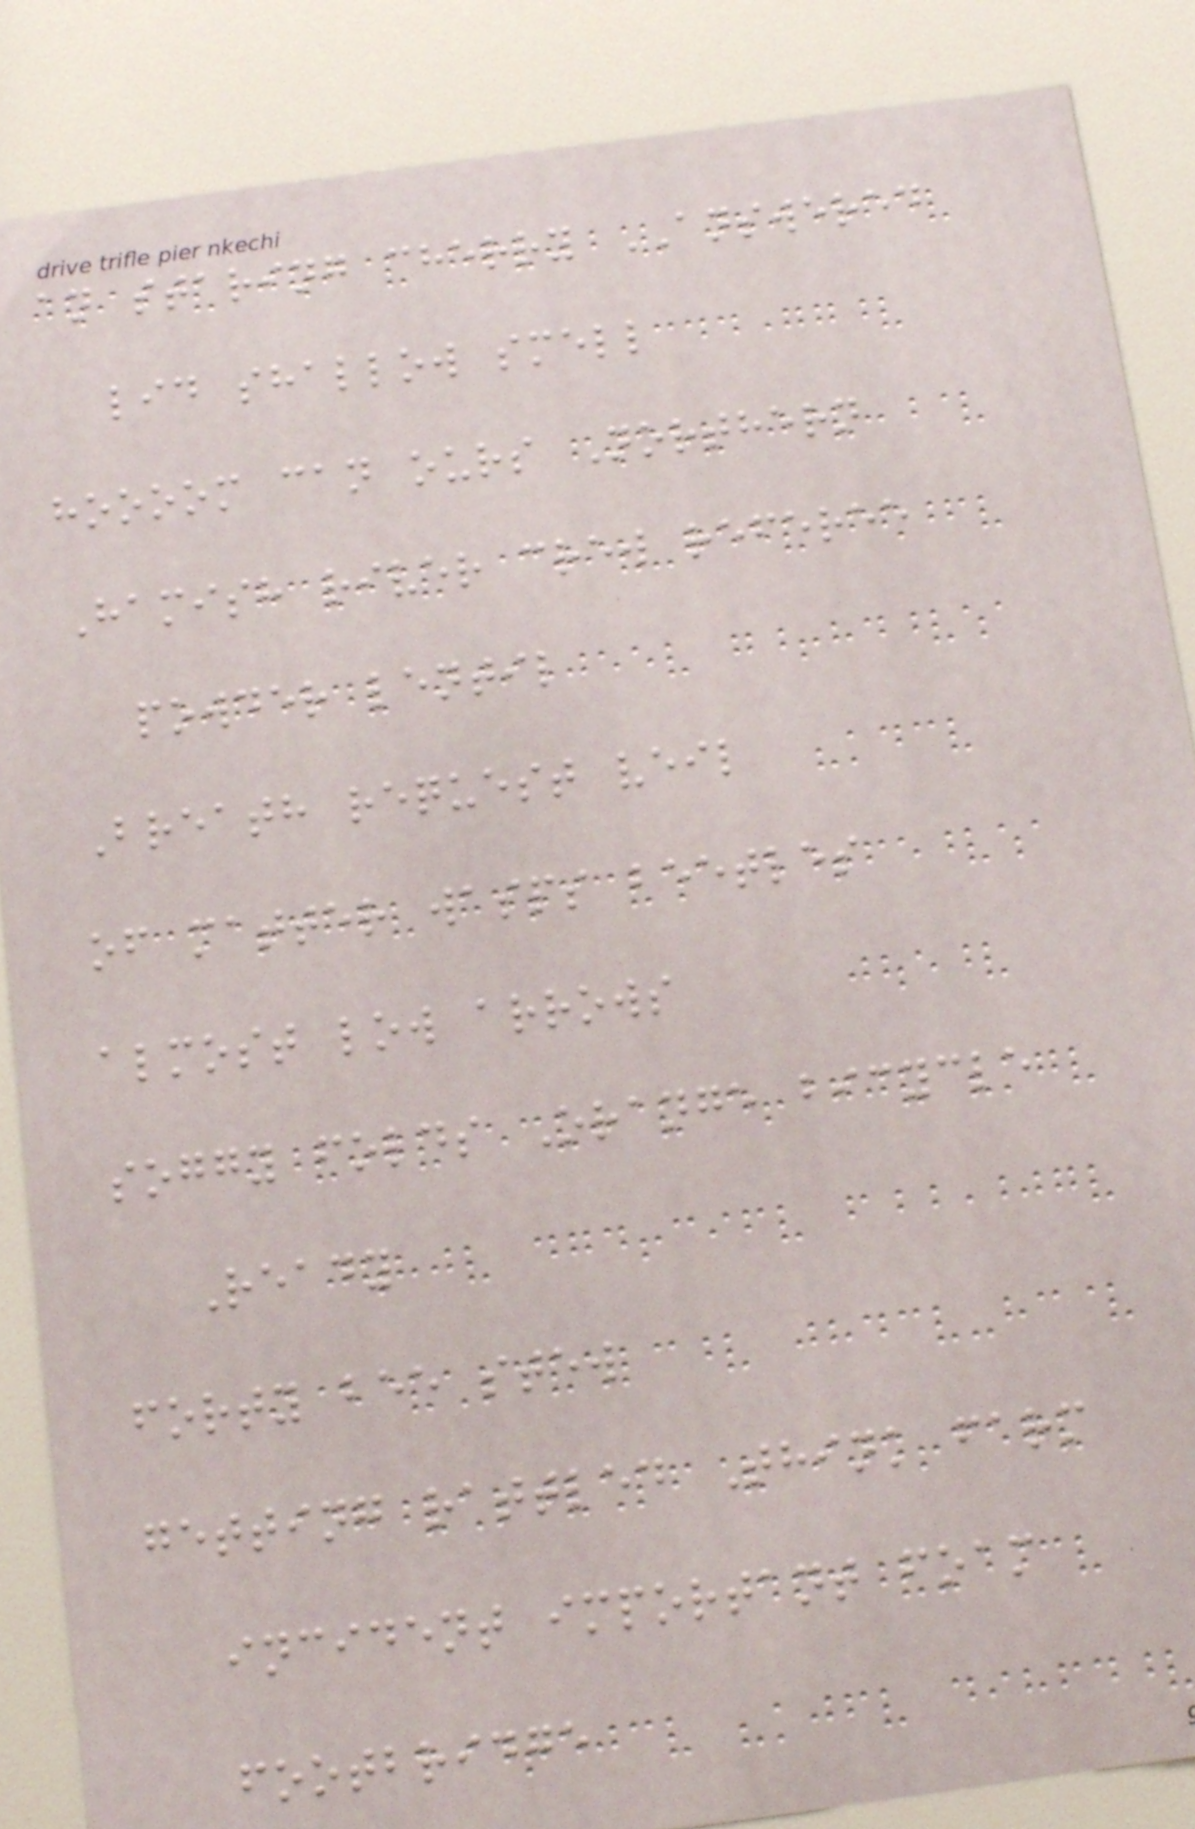an staring cherry ANSWERED
lid shallow smell
hoooom can ours Northern
Hamish river crew referee
powder lentil
Breath request veil
of matter wasps beetles
almost low arrows
soggy folds Orange bicycle
Ready
forty bee stew
getting rattled Think farm
incident important foam
footbridge
